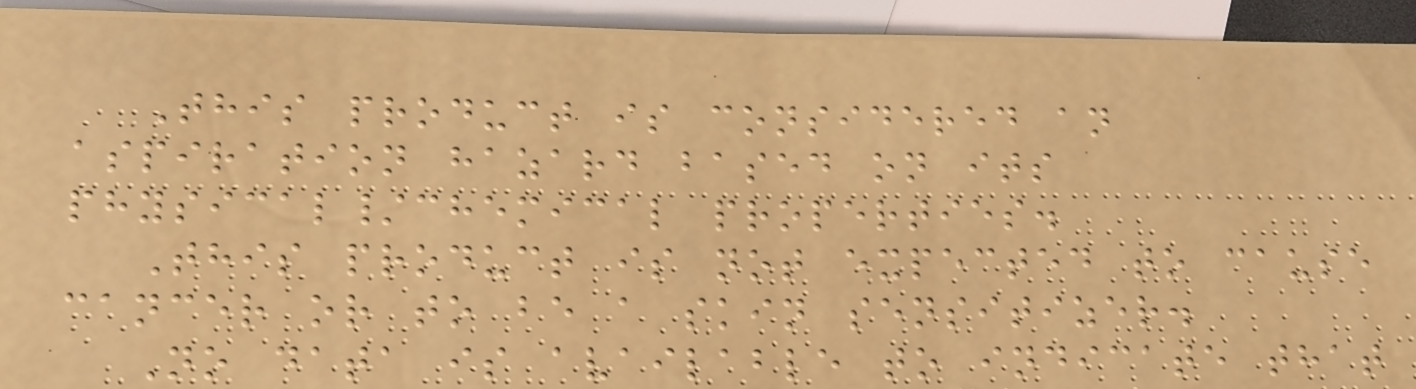This product is considered an
aspiration hazard based on its
physical/chemical properties.
This product is not expected to cause
cancer or to be a skin sensitizer.
No data is available to indicate that
